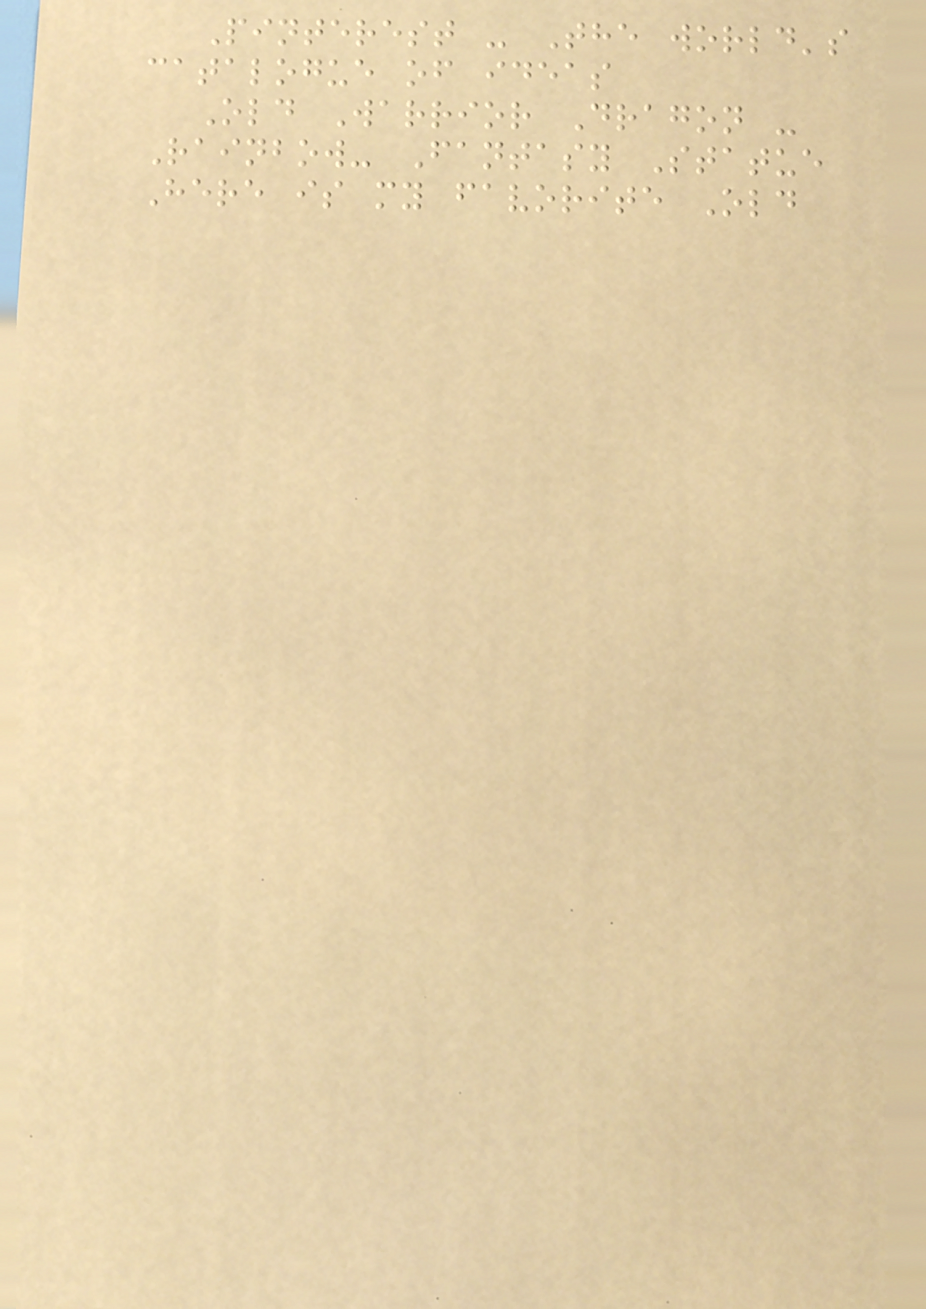Pinterest - The world's
catalogue of ideas
Old Warrior Dragon -
Rainbow- Fantasy Statue
Here is my favorite Old
